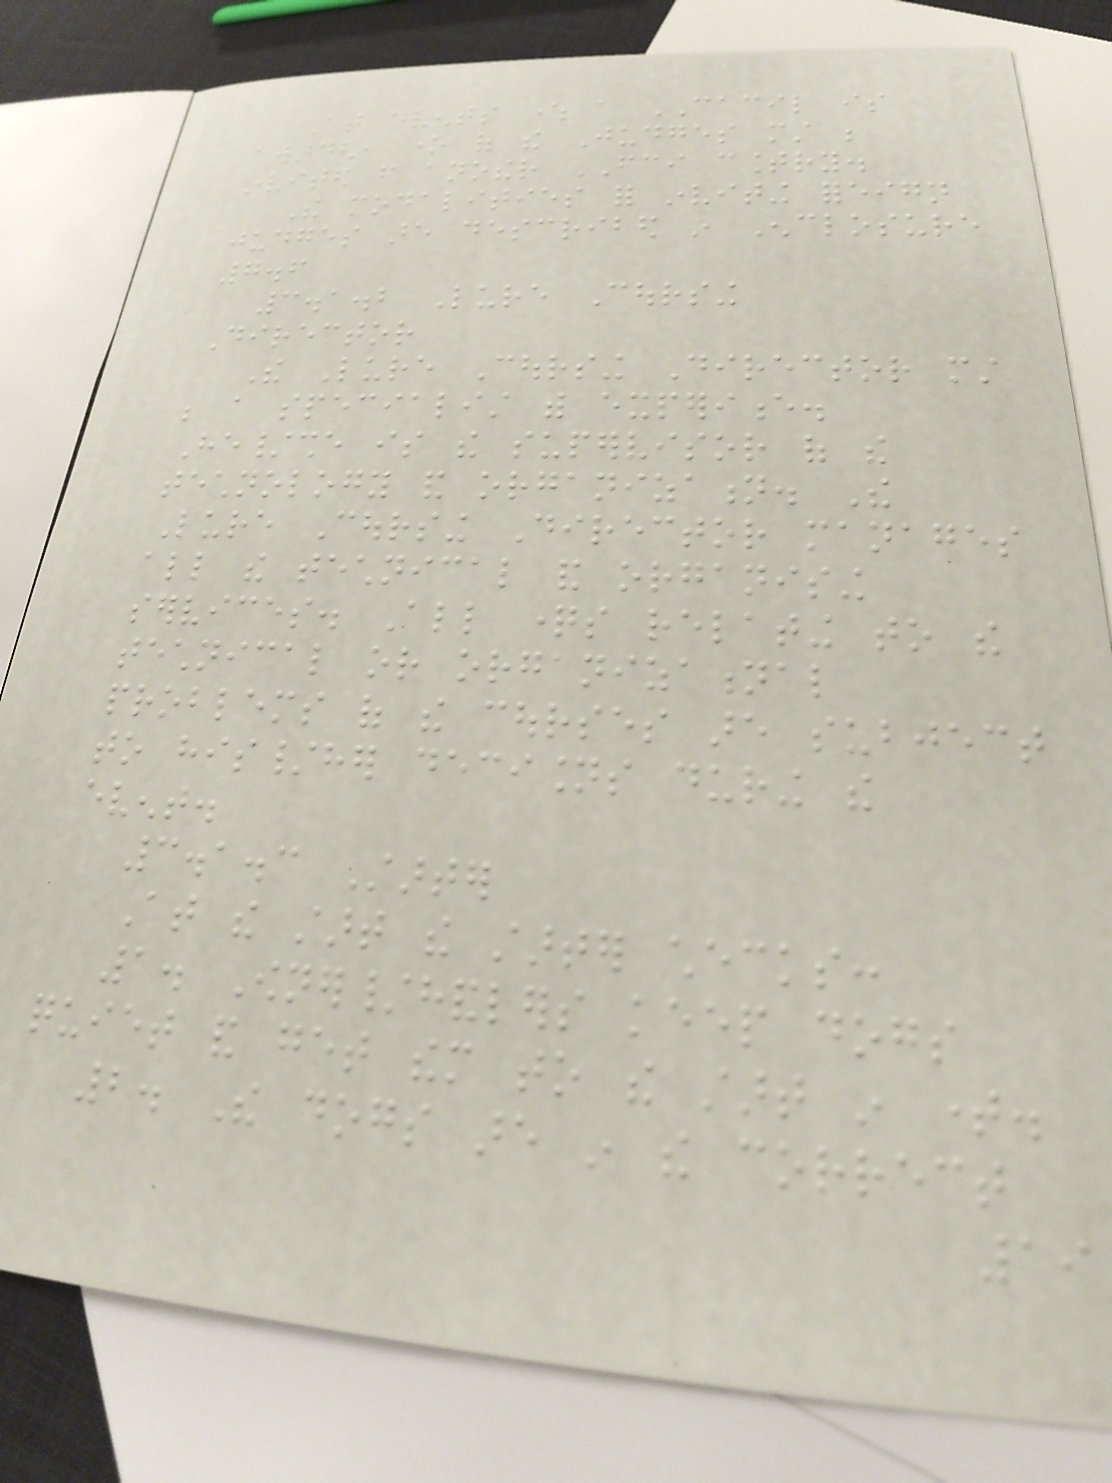At events where a CACIL is
awarded, one of the Judges must be
invited from another FCI country.
The modalities for inviting foreign
judges are described in Enclosure
7.6
3.1.2 Lure Coursing
Director
The Lure Coursing Director must
be a specialist with experience.
He/she is the supervisor of the
technology and organization. The
Lure Coursing Director manages
all the technical and organising
services. All questions relating to the
technical or organizational
problems of the courses are subject
to his/her decisions during the
event.
3.1.3 Starter
At the start the starter checks:
1. Owner/handlers keep dogs
quiet and get them to the start in time.
2. The dogs are in the correct
19
